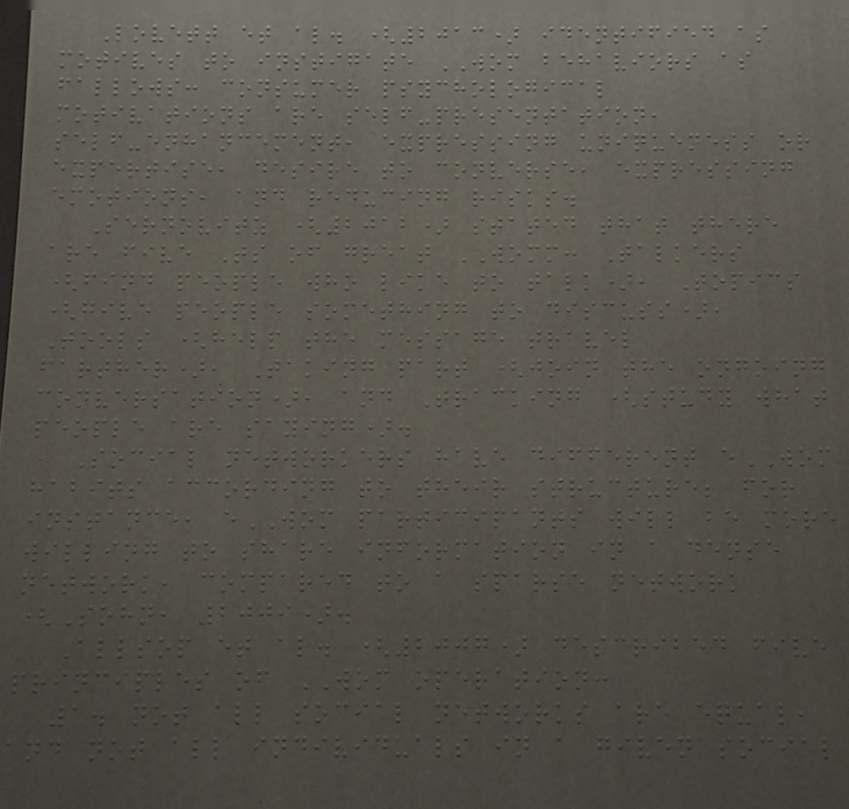Lovett et al. (2013) identified as
motives to instigate WOM behaviors as
fallows: consumer psychological
motivations are self-presentation,
self-enhancement, expressing uniqueness or
expertise, desire to converse, expressing
emotions, and reducing risks.
Sernovitz (2012) stated that there
are five Ts of great WOMM: Talkers
(find people who like to talk), Topics
(give people something to discuss),
Tools (help the message travel
farther), Taking part (join the ongoing
conversation), and Tracking (study what
people are saying).
Social networkers have different eWOM
habits according to their structure; for
instance, eWOM participants will be more
willing to share information in a dense
network, compared to a sparse network
(Sohn, 2009).
Allsop et al. (2007) described five
principles of WOM operation:
1. not all social networks are equal,
and not all individuals in a given social
